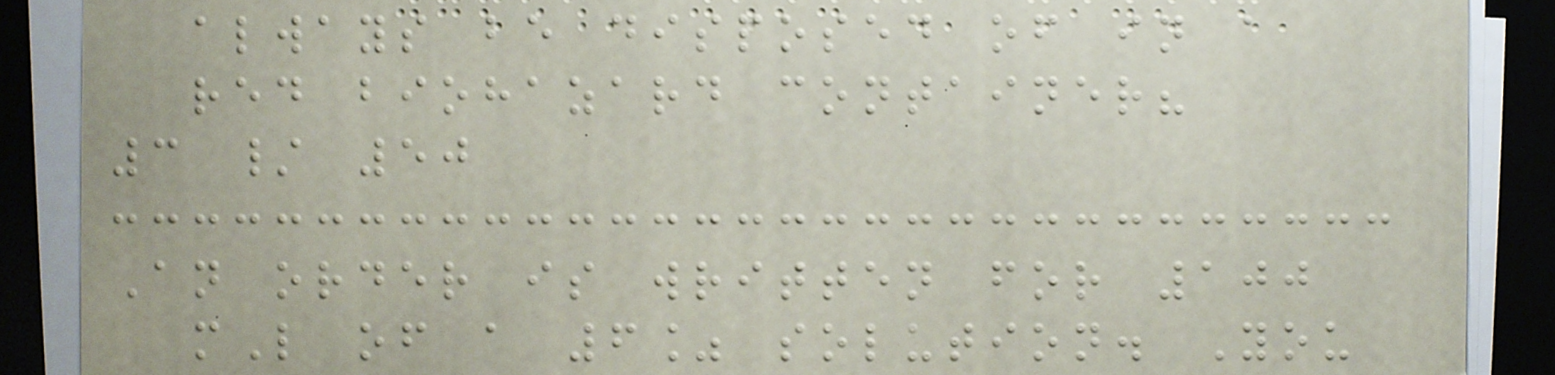always be disposed of in a
red biohazard container?
3 / 50
An order is written for 100
mL of a 6% solution. You
